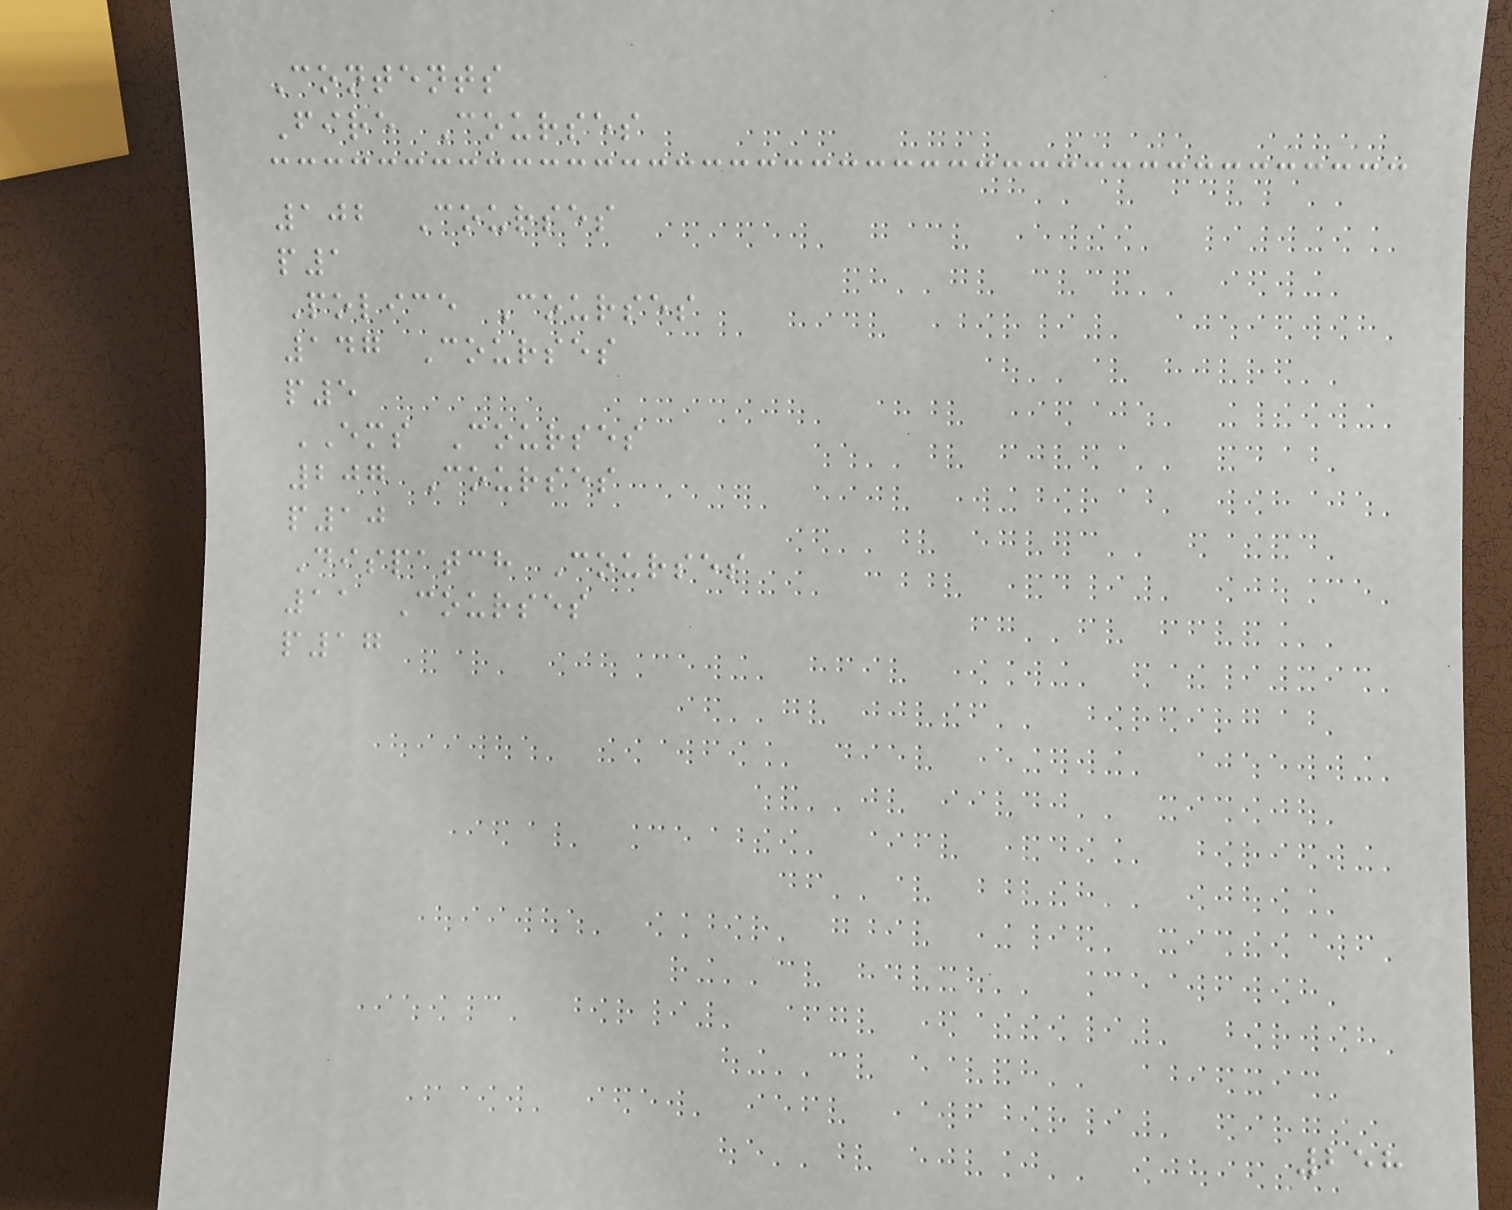Contents
Fire Courses
102 Courses
p1
Police Courses
147 Courses
p5
EMS Courses
207 Courses
p10
Dispatch Courses
11 Courses
p17
258
